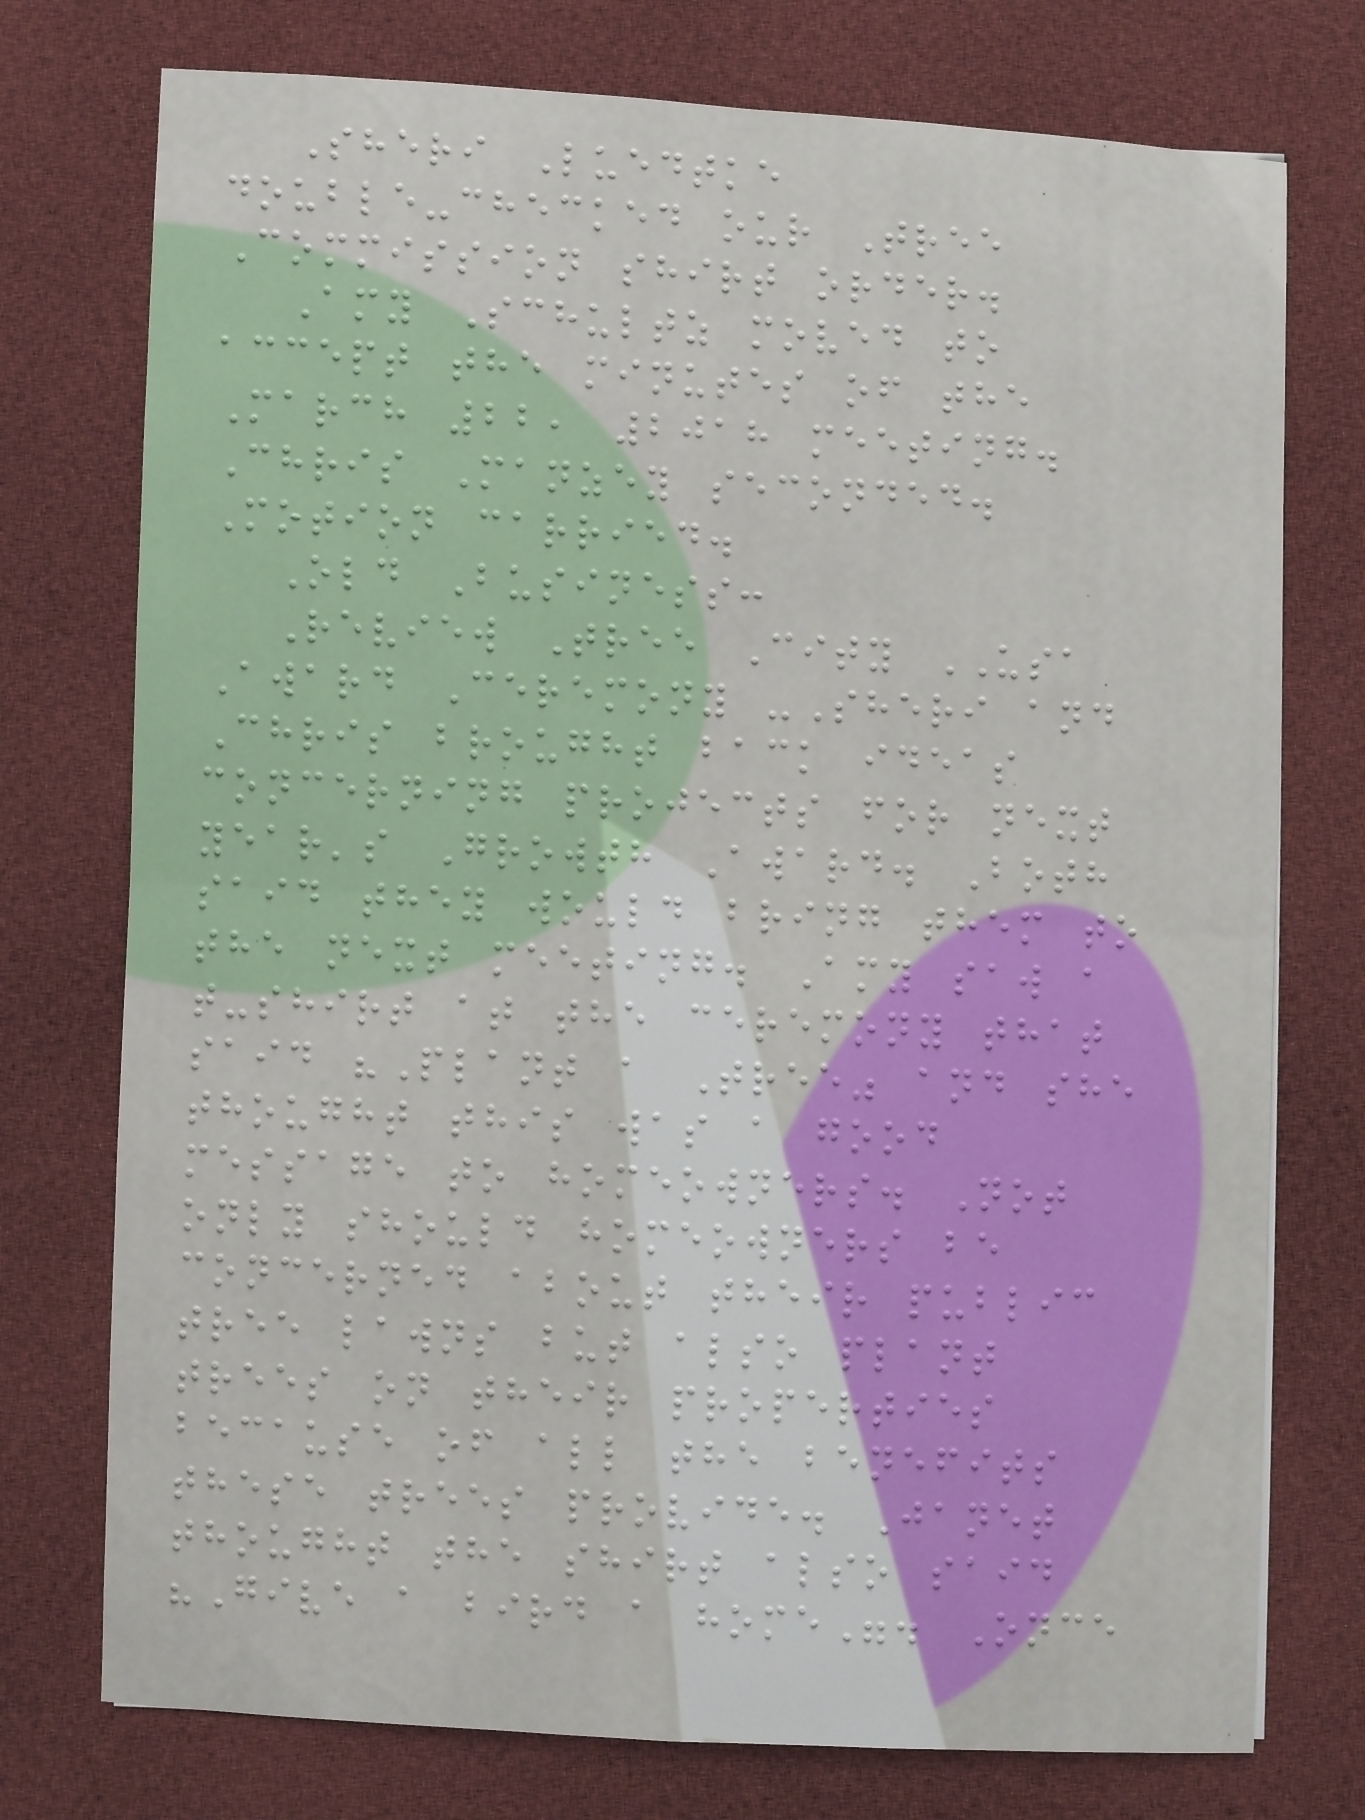Sheri Luedtke
double-checked our Tree
Commission shirt order.
Amy Schultz moved to
accept the minutes of the
March 22, 2018 meeting.
Chris Manzey seconded.
Motion carried.
Old Business:
Review Tree City USA
Award Ceremony -Sheri and
Chris brought back ideas
concerning projects for next
year's Growth Award. Both
said they would bring them to
the next meeting. Amy saw a
t-shirt at the ceremony that
said "Plant a Tree" and she
thought this was a good
message to homeowners. Not
only should homeowners be
concerned about their public
tree lawns but also plant
trees on their properties
because of all the benefits
these trees provide. Janet
thought the shirt also said
"Give a bird a home". Once
